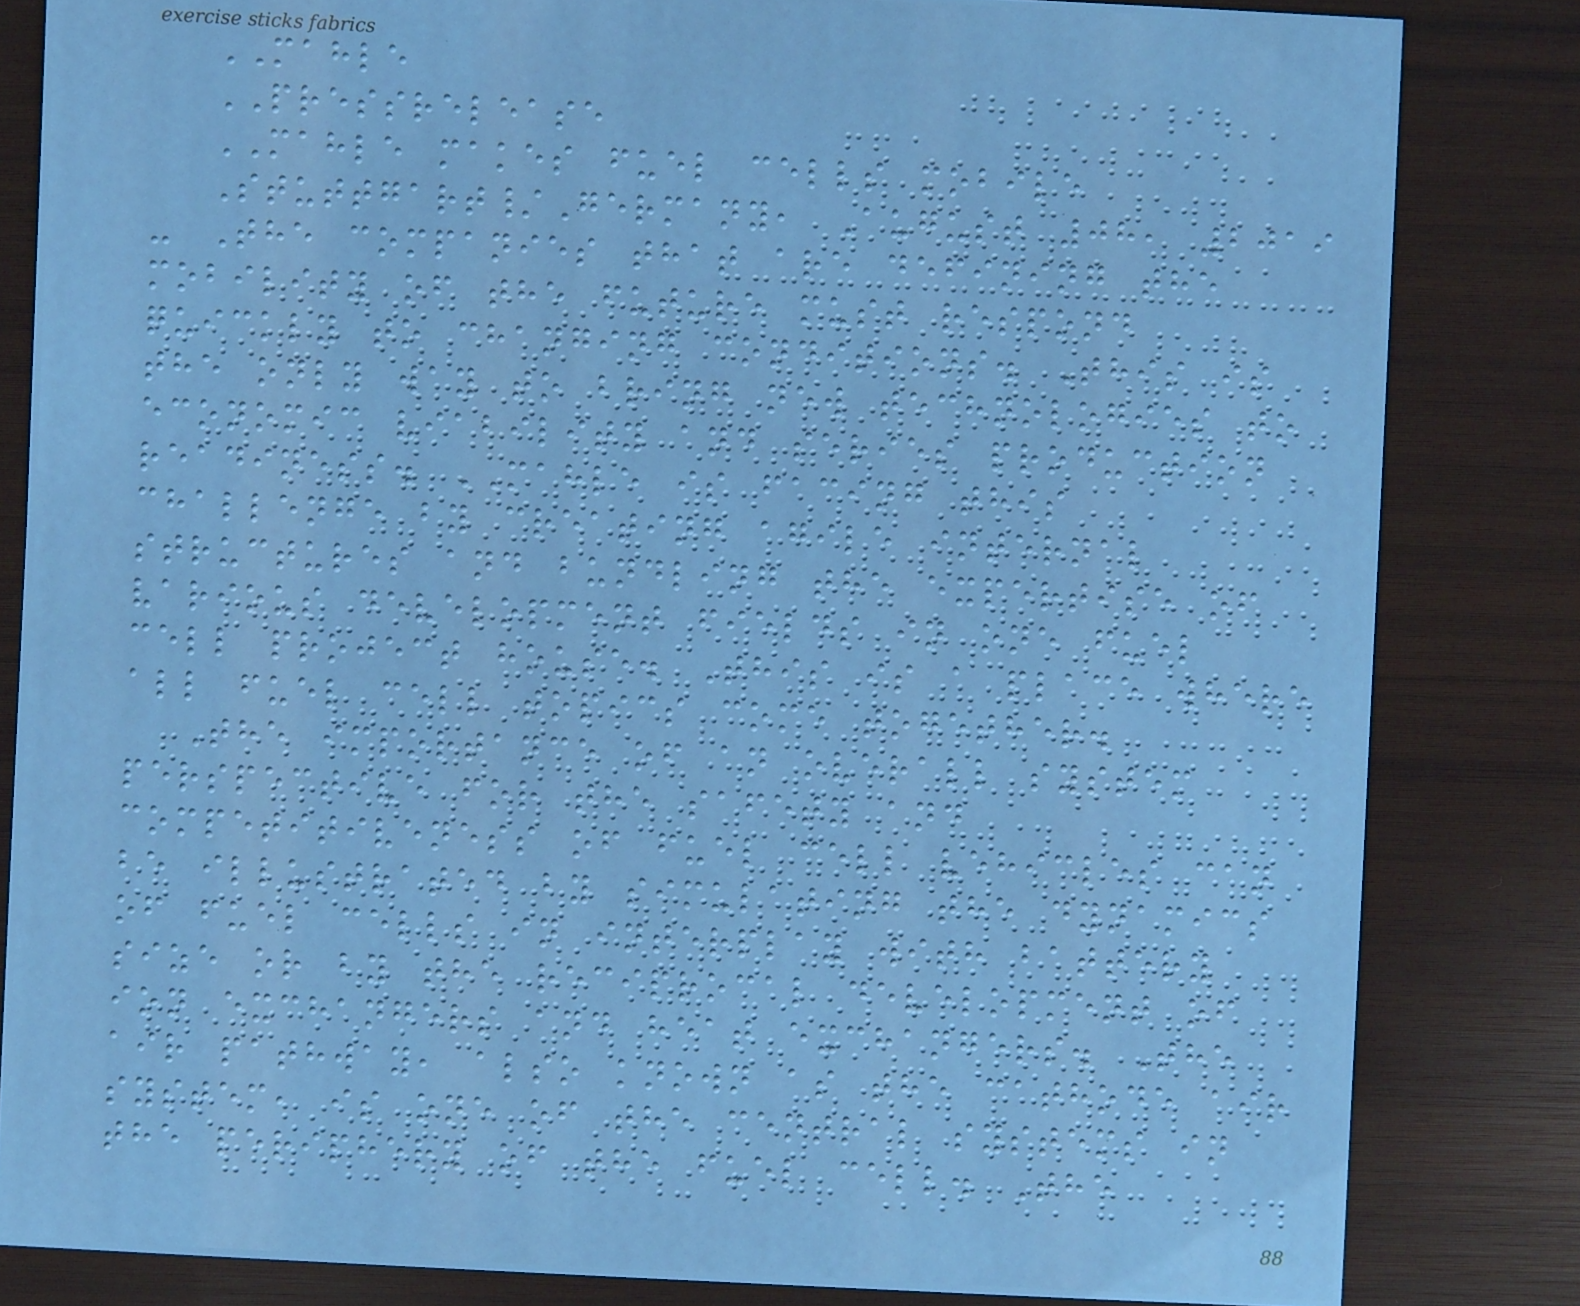MAHLE
PRESSRELEASE
MAHLE makes fuel cells mobile
Stuttgart/Germany, August 08, 2019
- The companies that are defining the
mobility of the future must respond
quickly to changing conditions. This is
the only way to bring new technologies to
economic viability and series production
readiness. MAHLE is facing this
challenge by creating agile internal
structures and bundling the expertise of
various development fields in one fuel
cell project house. This is a place where
all fuel cell topics come together.
The importance of an overall system
perspective for the safety and
competitiveness of fuel cell vehicles can
be illustrated by simulating the dynamics
of fuel cells in interplay with battery
size or by the reciprocal development of
ion exchangers and heat exchangers. The
air pathway, also known as the cathode air
system, is one of the central systems in
the periphery of the fuel cell. The
